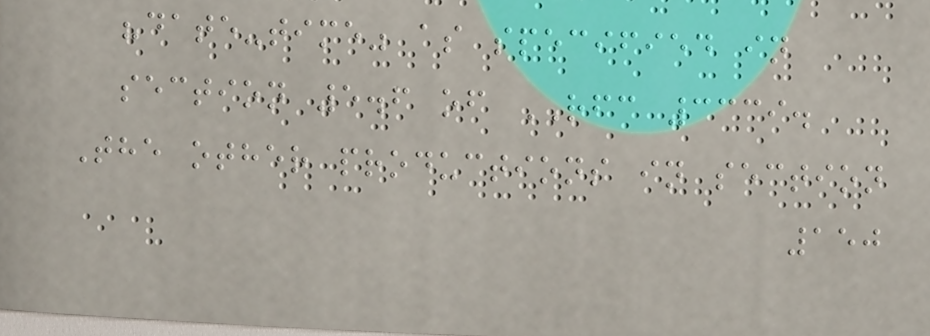"date-time" as specified in
section 5.6 of RFC 3339.
The other productions in section
150
